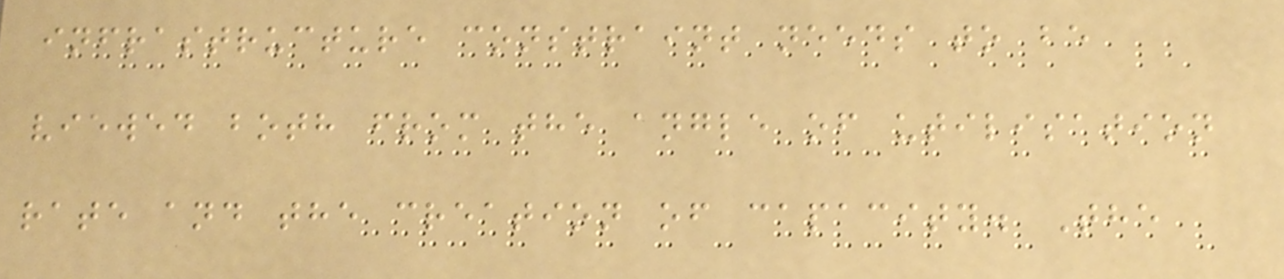infrastructure constraint needs to be
viewed both from the angle of utilisation
rate and the creation of capacity. The
